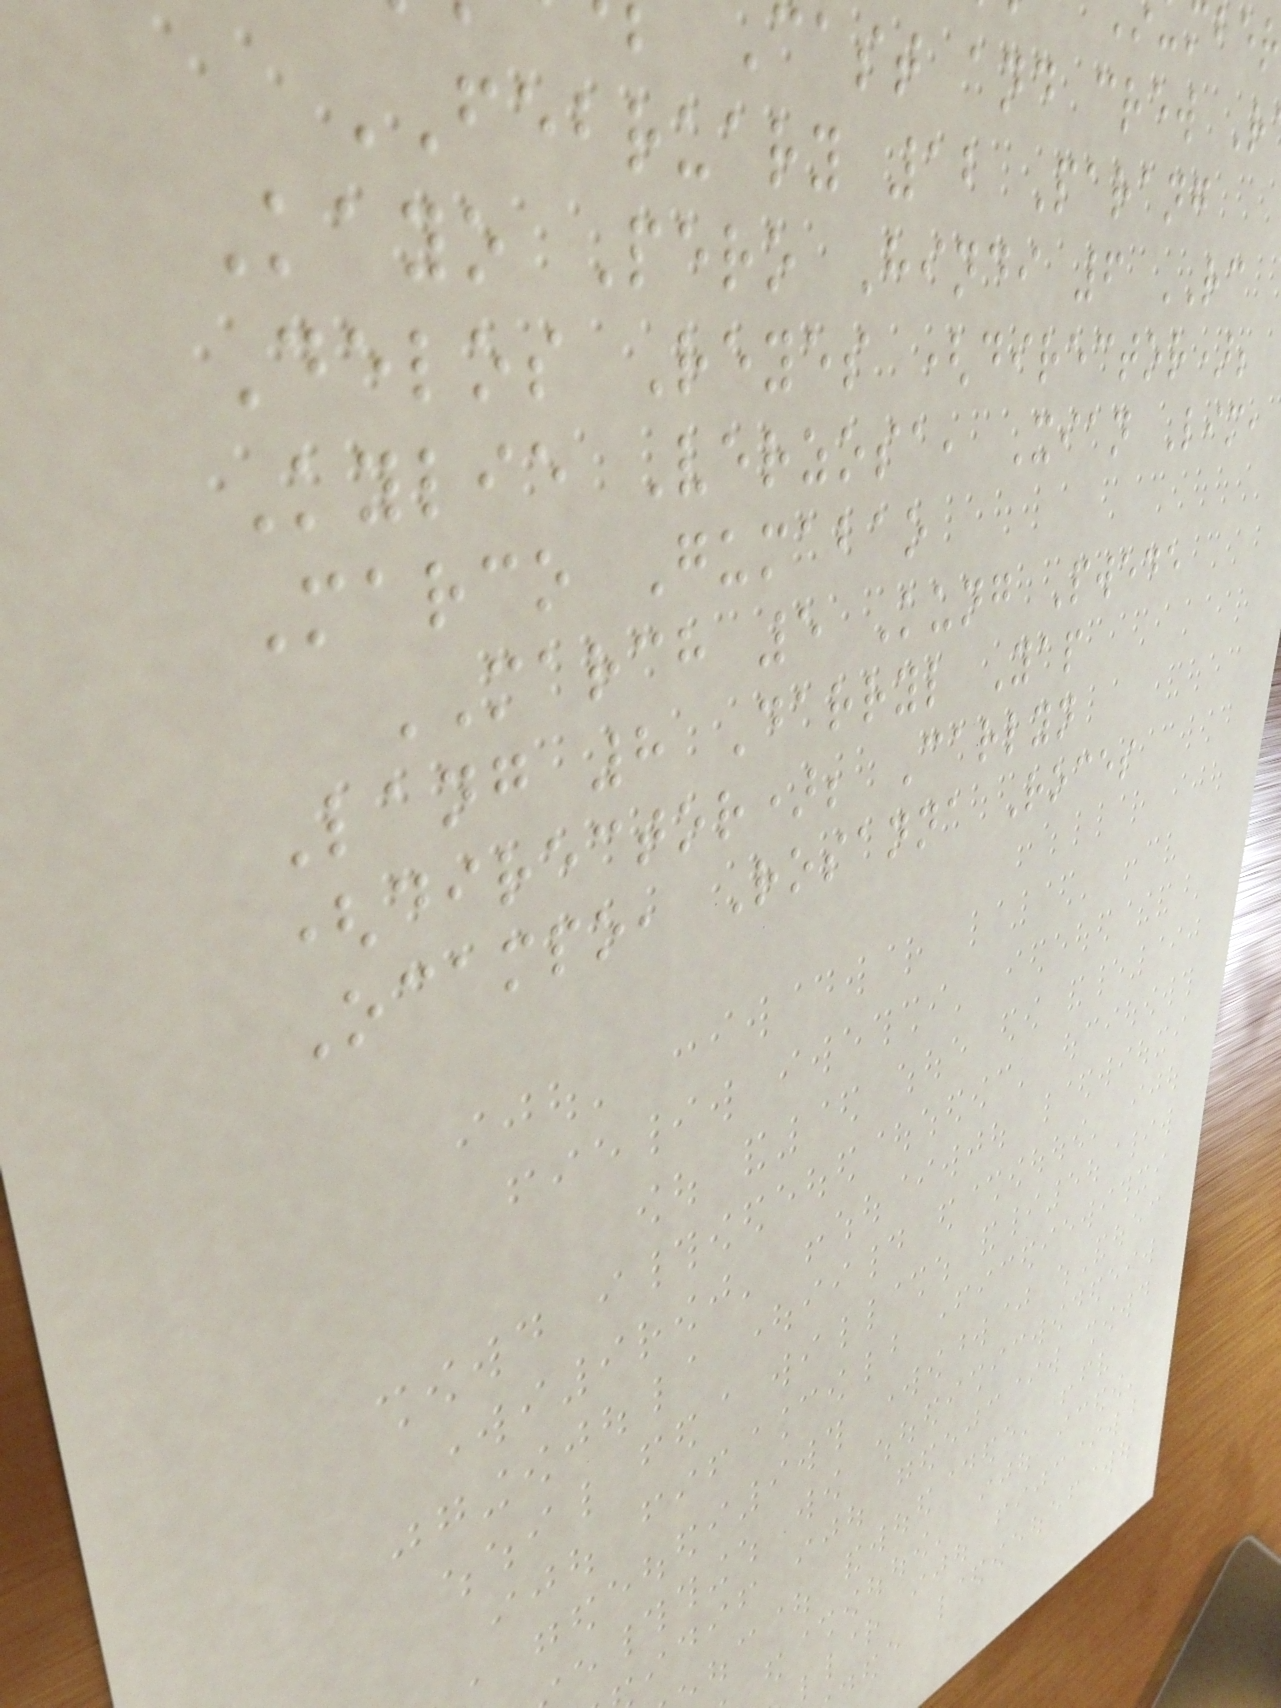cast and crew R
FEBRUARY 12 Parang
Kayo Pero Hindi 6 RC
Delos Reyes (director);
Kylie Verzosa, Xian Lim,
Marco Gumabao
MARCH 5 Kung Pwede
Lang 8 Darryl Yap
(director); Carlyn
Ocampo, Rosanna Roces
